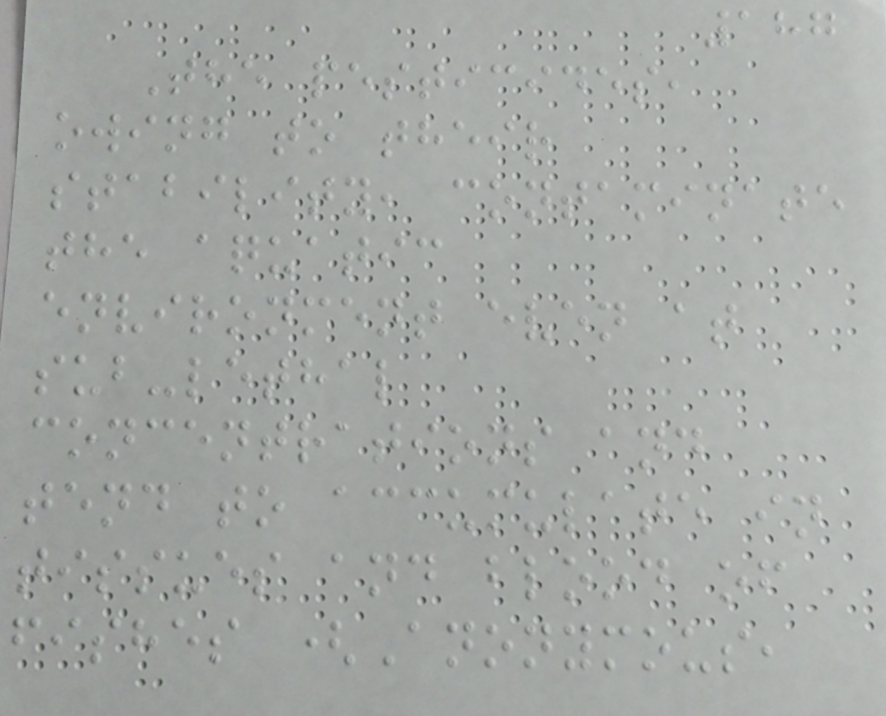187
The pesticides,
owing to their
stability, contaminate
the aquatic
environment even at
sub-lethal
concentrations and
tend to accumulate in
tissues and blood of
fishes (Anonymous,
